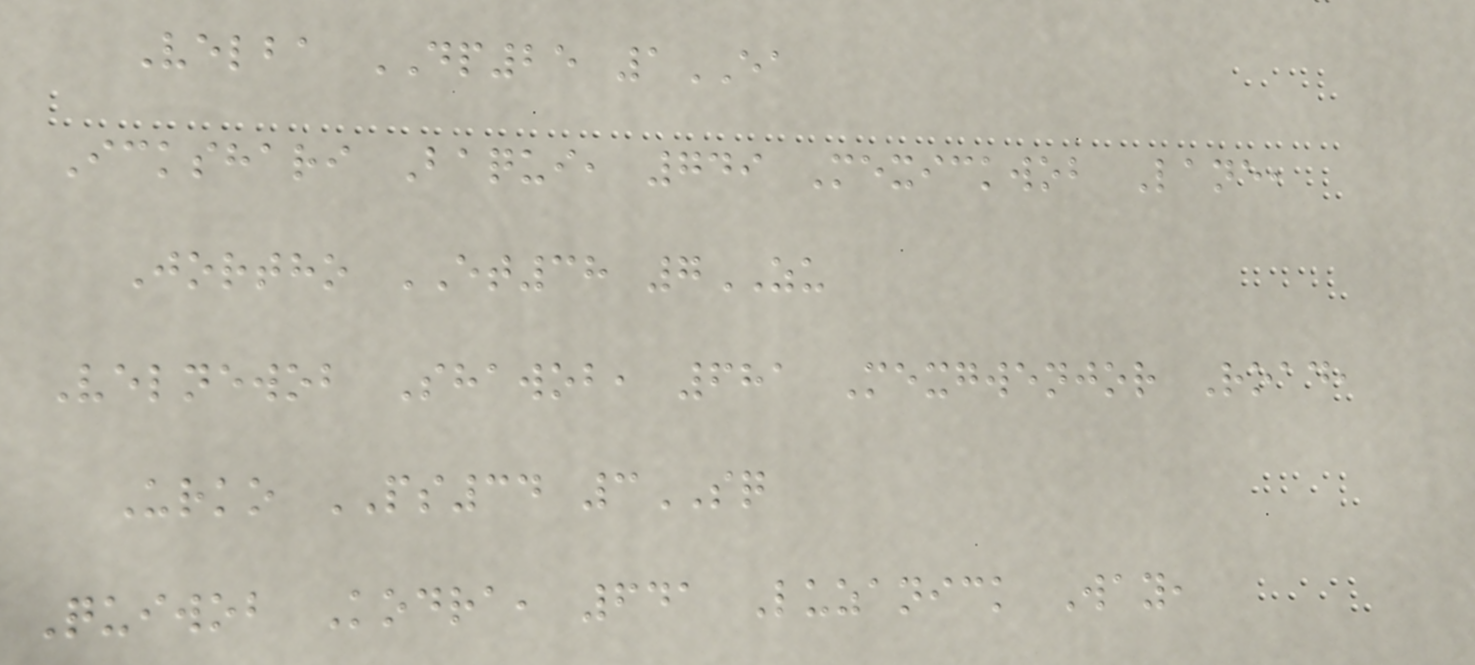Velba DP25 1EA
Ickshari Baqui, 749 Mexickwob Lane,
Jortho ET38 7ZU
Velnewob Shawob, 681 Mexgwenjor Road,
Urko PS34 3SQ
Quiwob Kodra, 641 Luzanick Way,
